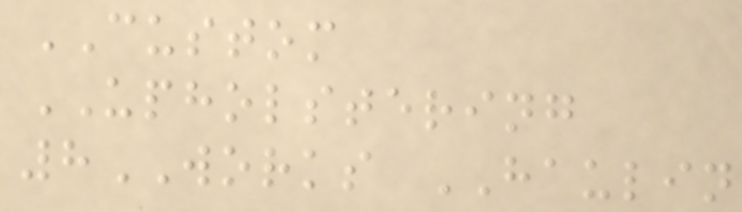CUSTOM
UPHOLSTERING
8WORKS HAULIN
